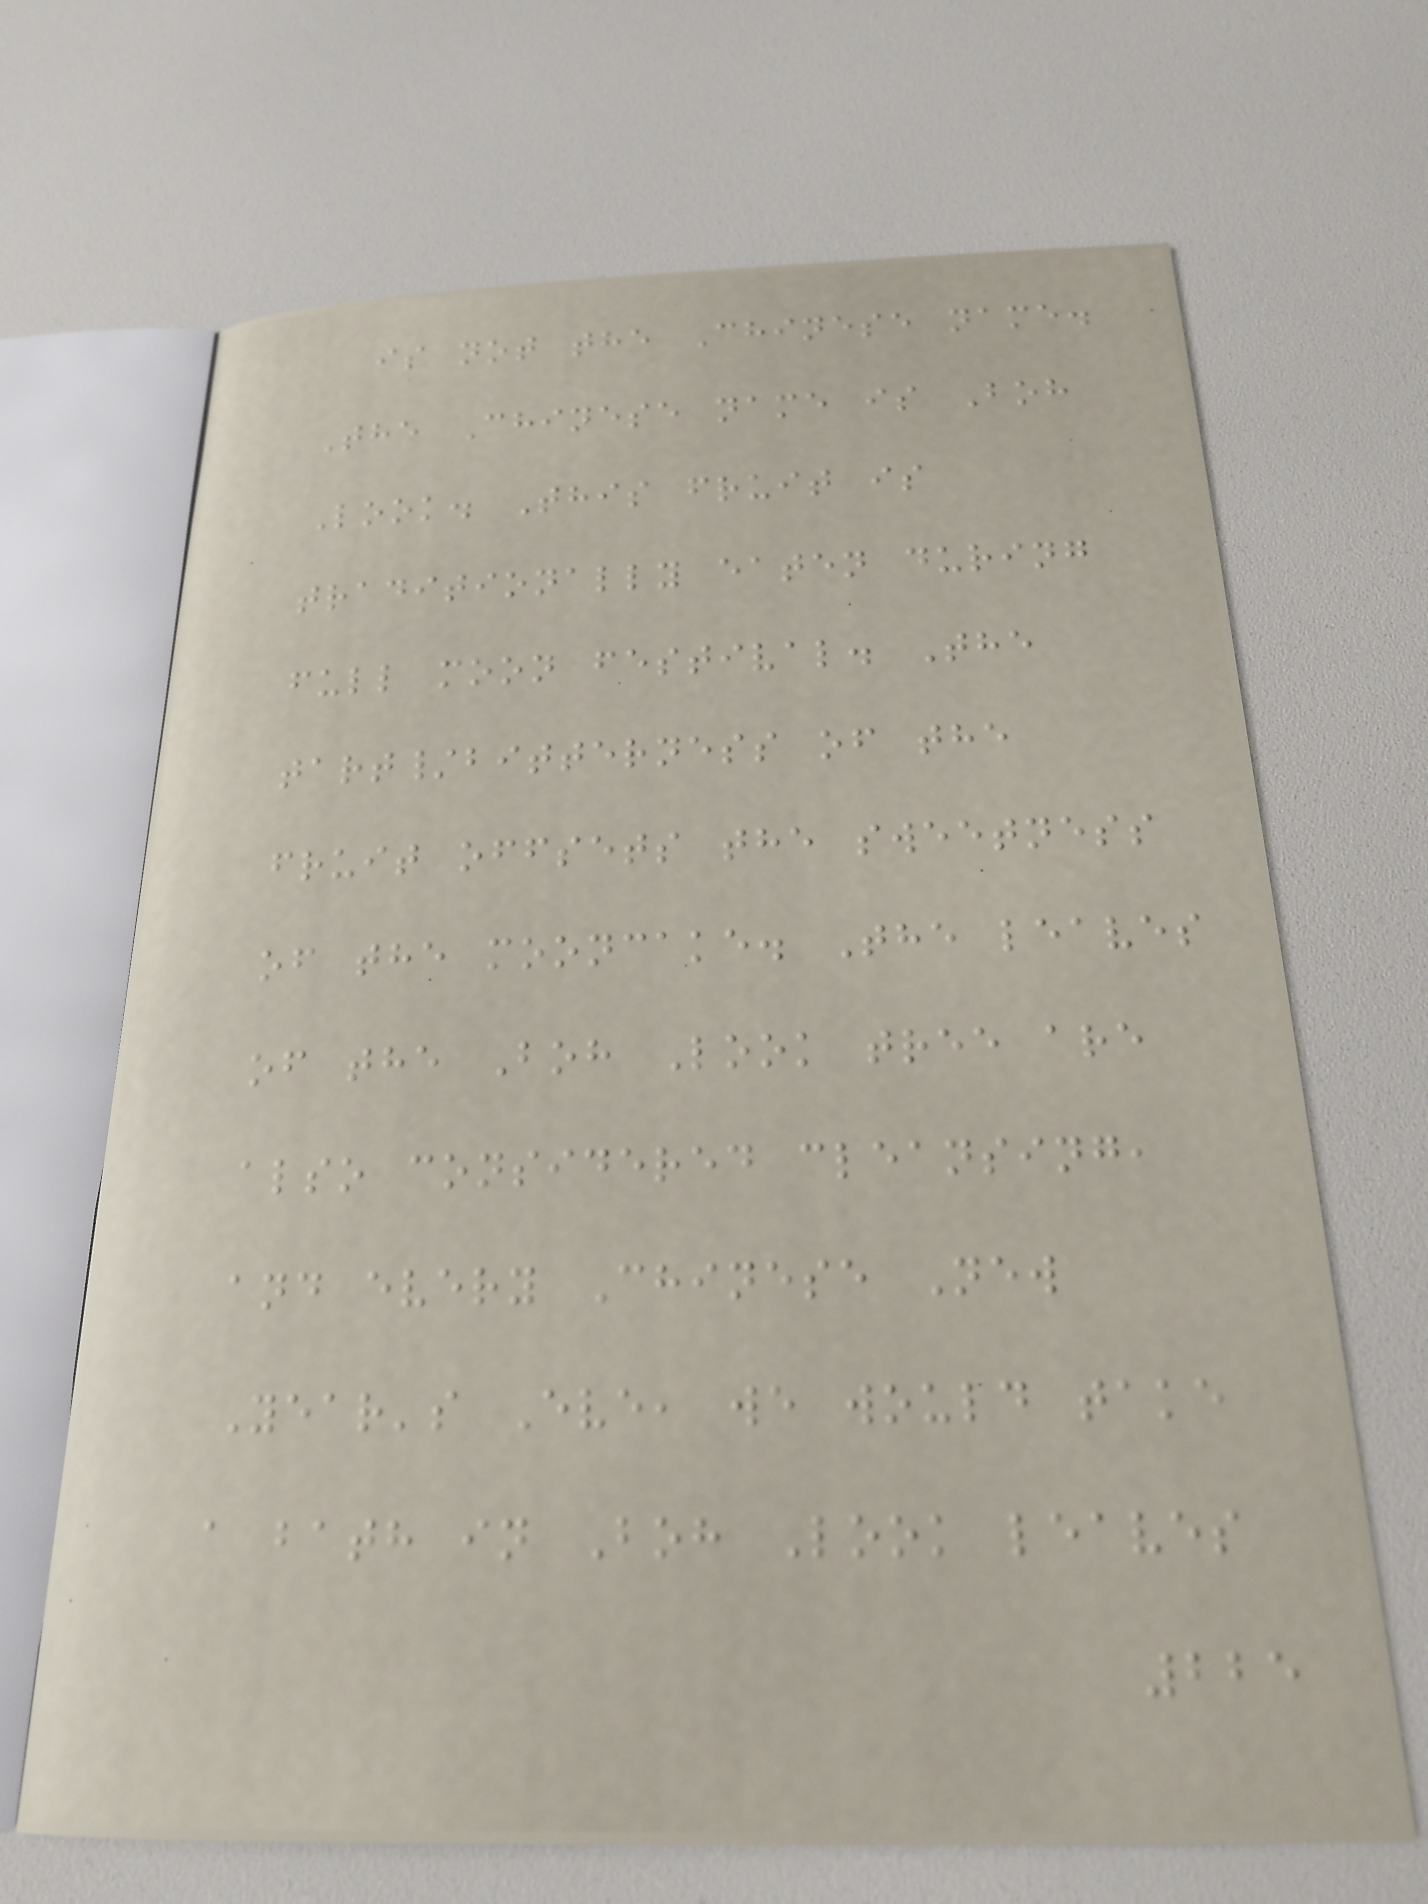is not the Chinese name.
The Chinese name is Boh
Look. This fruit is
traditionally eaten during
full moon festival. The
tart/bitterness of the
fruit offsets the sweetness
of the mooncake. The leaves
of the Boh Look tree are
also considered cleansing,
and every Chinese New
Year's Eve, we would take
a bath in Boh Look leaves
225
